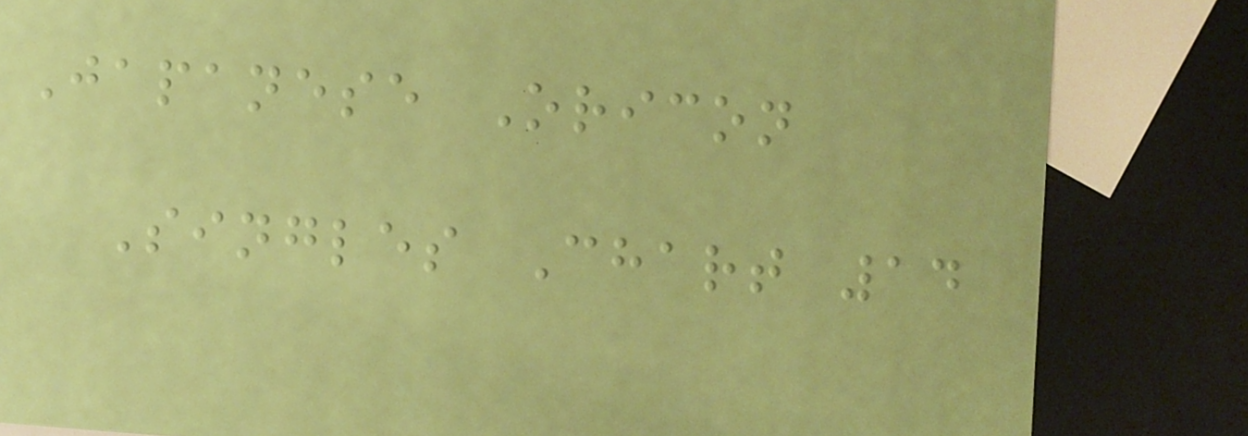Japanese Oricon
Singles Chart 14
